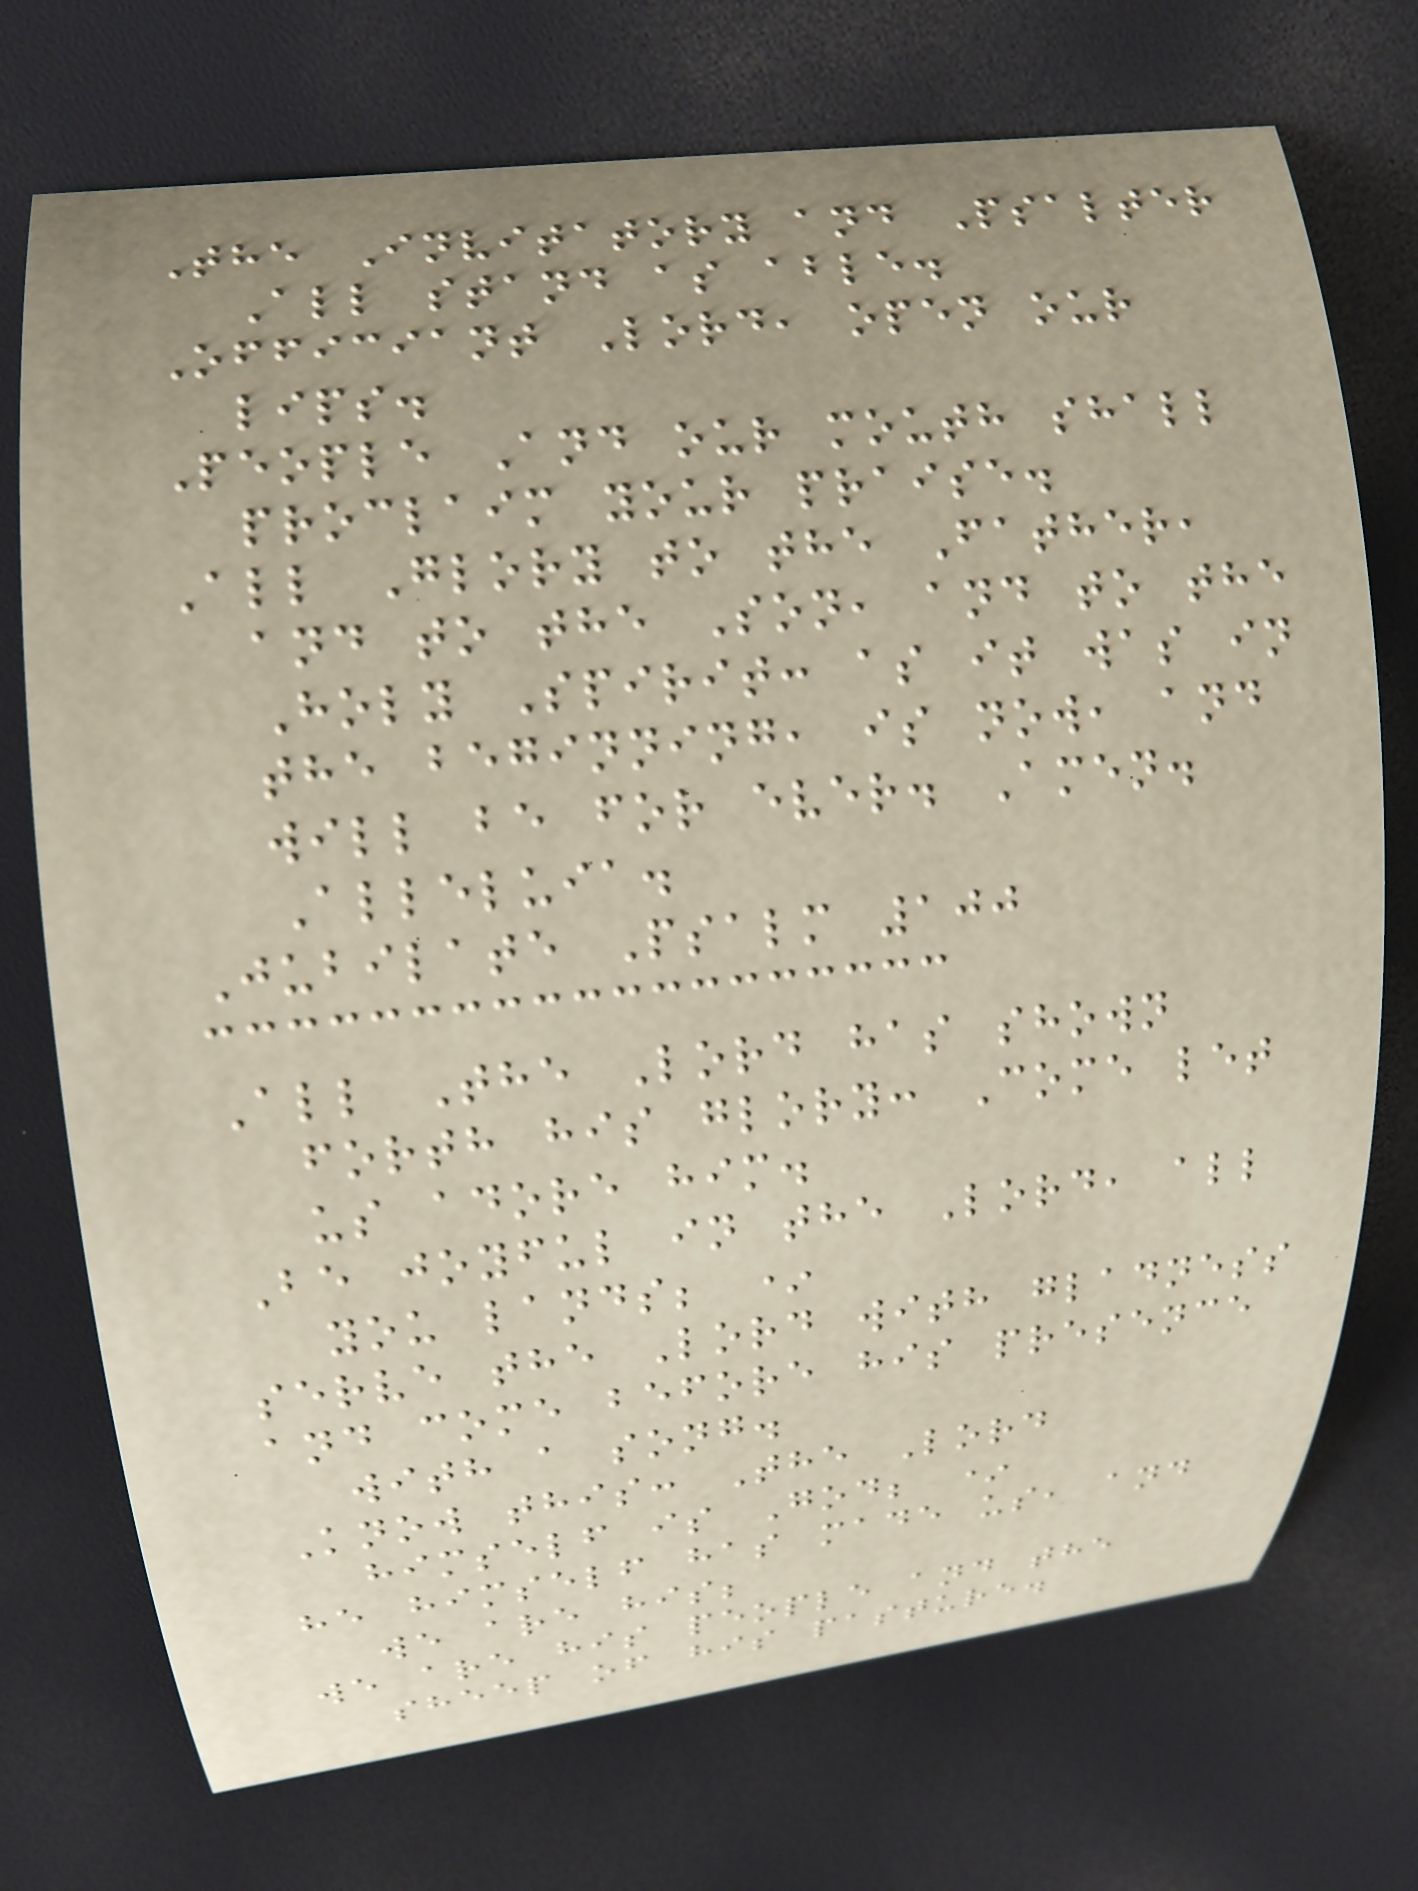The Invitatory and Psalter
All stand as able.
Officiant Lord, open our
lips.
People And our mouth shall
proclaim your praise.
All Glory to the Father,
and to the Son, and to the
Holy Spirit: as it was in
the beginning, is now, and
will be for ever. Amen.
Alleluia.
Jubilate Psalm 100
All The Lord has shown
forth his glory: Come let
us adore him.
Be joyful in the Lord, all
you lands; *
serve the Lord with gladness
and come before his presence
with a song.
Know this: The Lord
himself is God; *
he himself has made us, and
we are his;
we are his people and the
sheep of his pasture.
